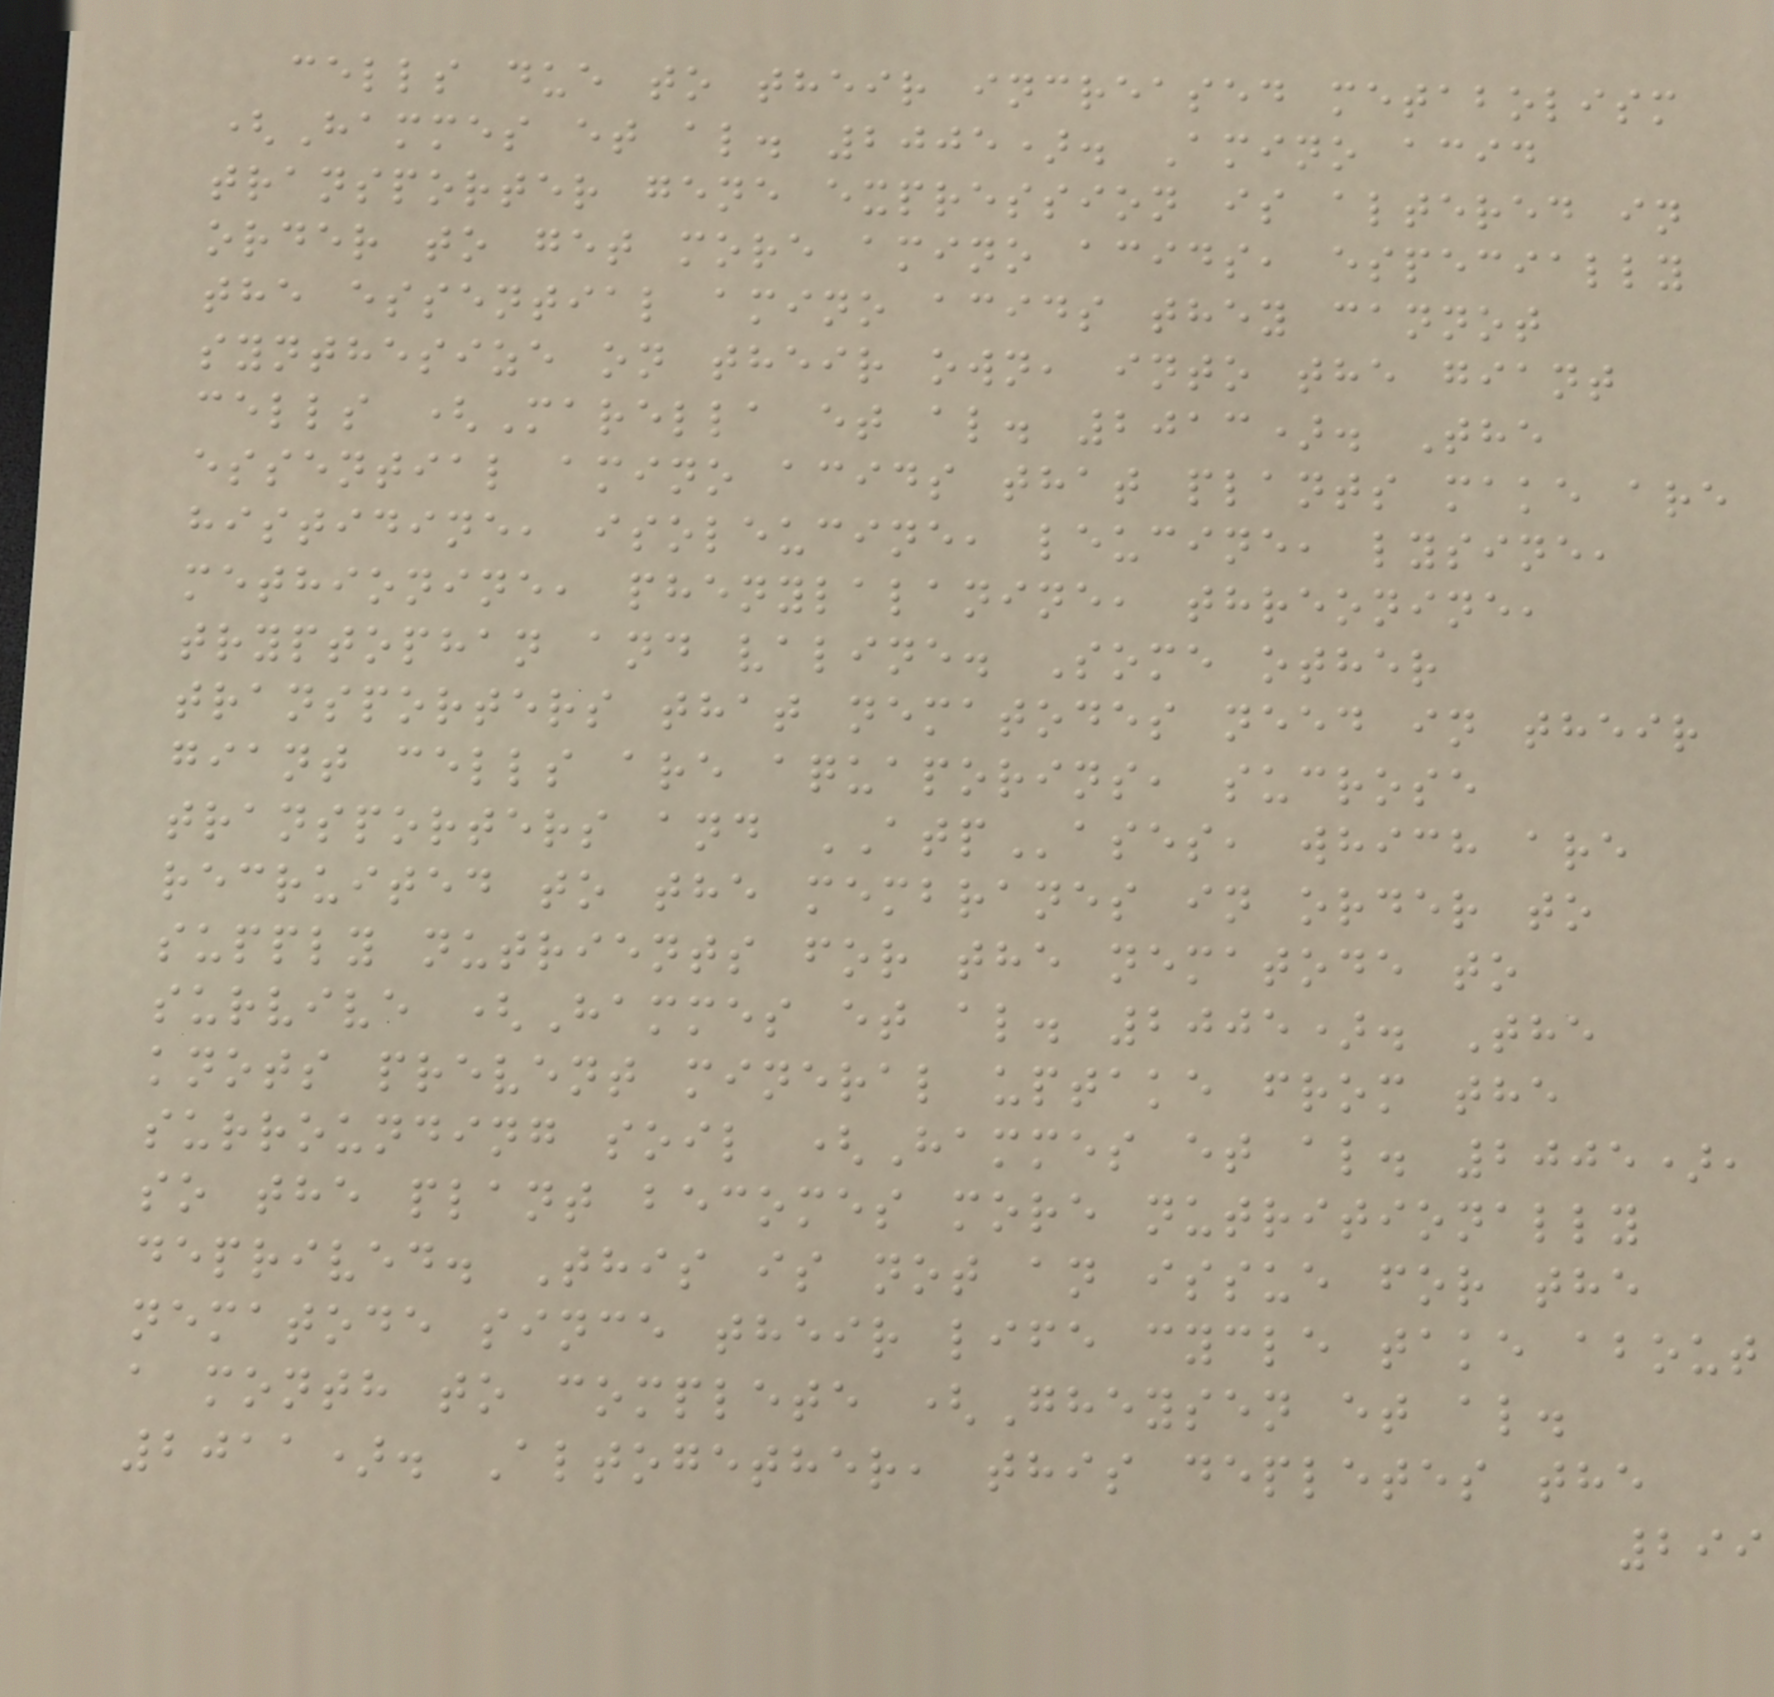cells due to their increased metabolism
(Hammes et al. 2005). Amino acid
transporter gene expression is altered in
order to get more amino acids, especially
the essential amino acids they cannot
synthesize on their own, into the giant
cells (Marella et al. 2013). The
essential amino acids that plants make are
histidine, isoleucine, leucine, lysine,
methionine, phenylalanine, threonine,
tryptophan and valine. Some other
transporters that nematodes need in their
giant cells are aquaporins, sucrose
transporters and ATPases, which are
recruited to the membranes in order to
supply nutrients for the nematode to
survive (Hammes et al. 2005). The
knots prevent mineral uptake from the
surrounding soil (Hammes et al. 2005),
so the plant becomes more nutritionally
deprived. This is not an issue for the
nematode since their life cycle take about
a month to complete (Gheysen et al.
2011). Altogether, this depletes the
299
